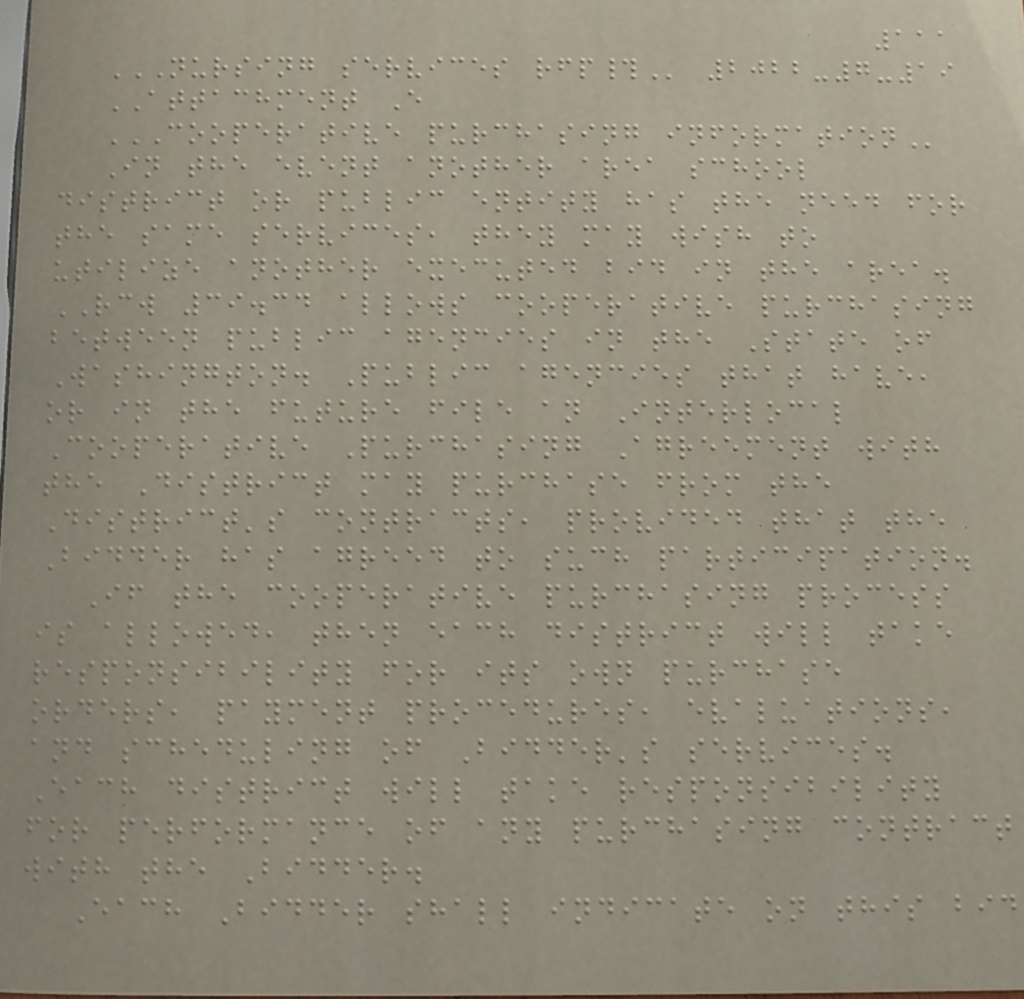111
NURSING SERVICES RFP# 2022-7-19
ATTACHMENT E
COOPERATIVE PURCHASING INFORMATION
In the event another area school
district or public entity has the need for
the same services, they may wish to
utilize another executed bid in the area.
RCW 39.34 allows cooperative purchasing
between public agencies in the State of
Washington. Public agencies that have,
or in the future file an Interlocal
Cooperative Purchasing Agreement with
the District may purchase from the
District's contracts, provided that the
Bidder has agreed to such participation.
If the cooperative purchasing process
is allowed, then each district will take
responsibility for its own purchase
orders, payment procedures, evaluations,
and scheduling of Bidder's services.
Each district will take responsibility
for performance of any purchasing contract
with the Bidder.
Each Bidder shall indicate on this bid
